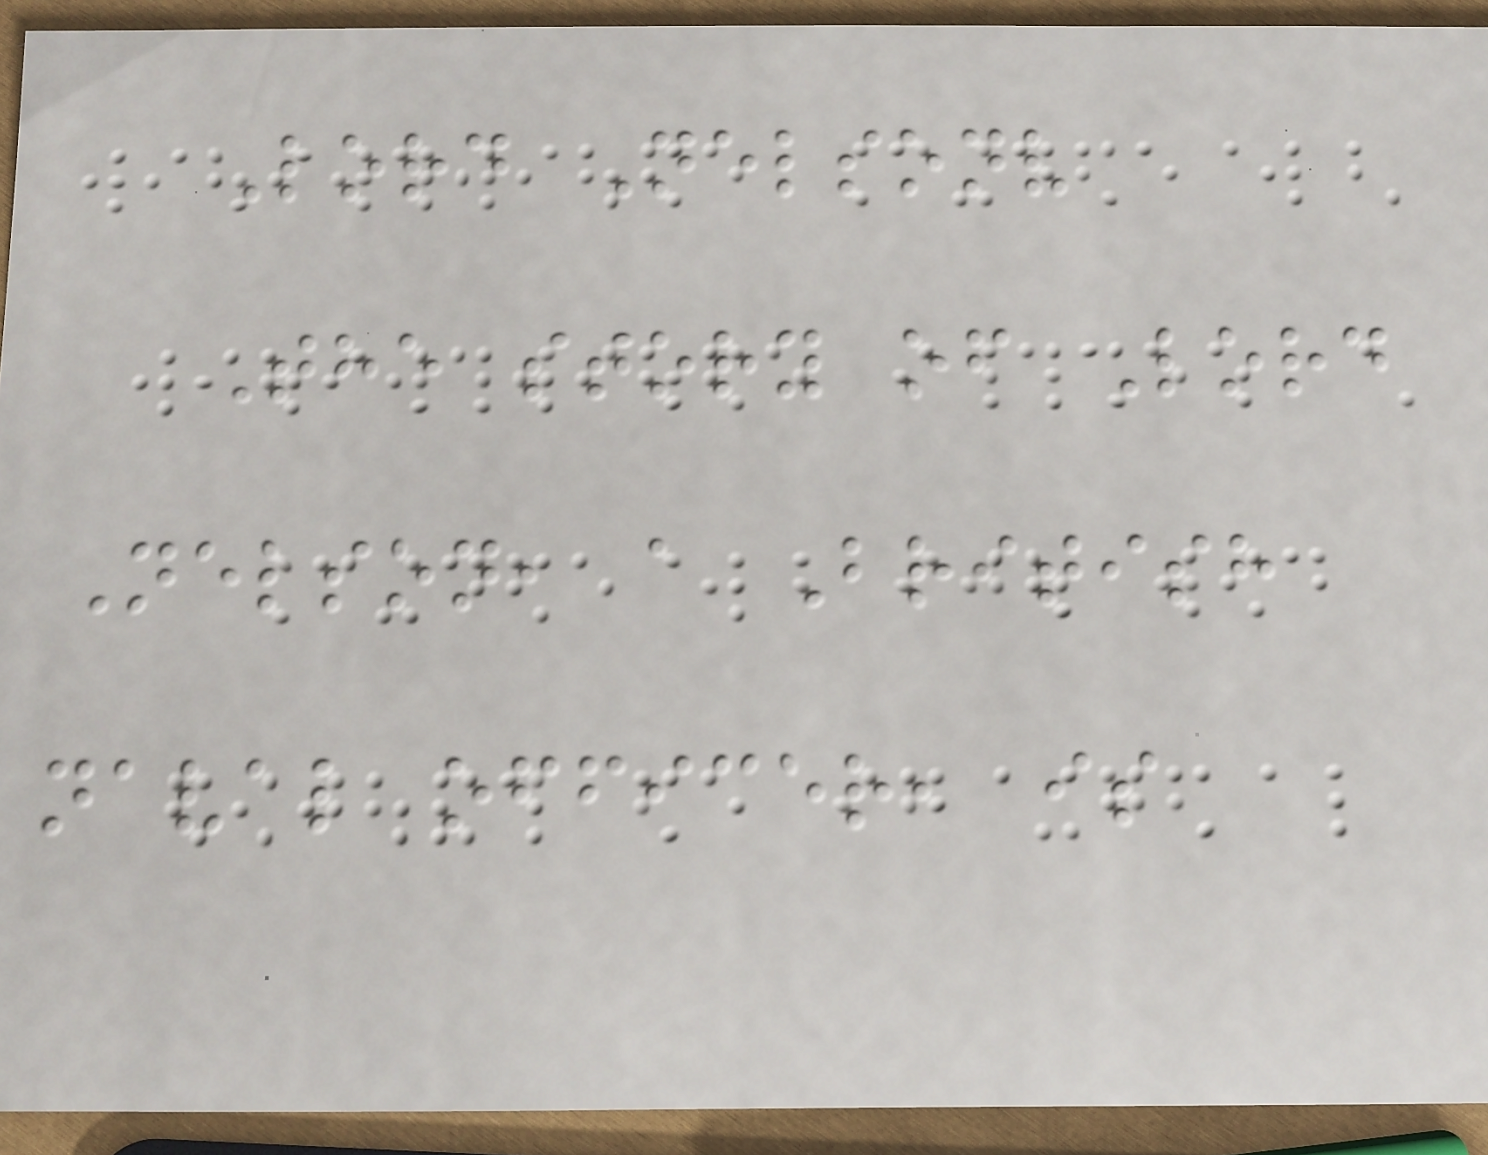Lord Nelsonv
The story of Lord
Nelson, a British
naval officer, is
